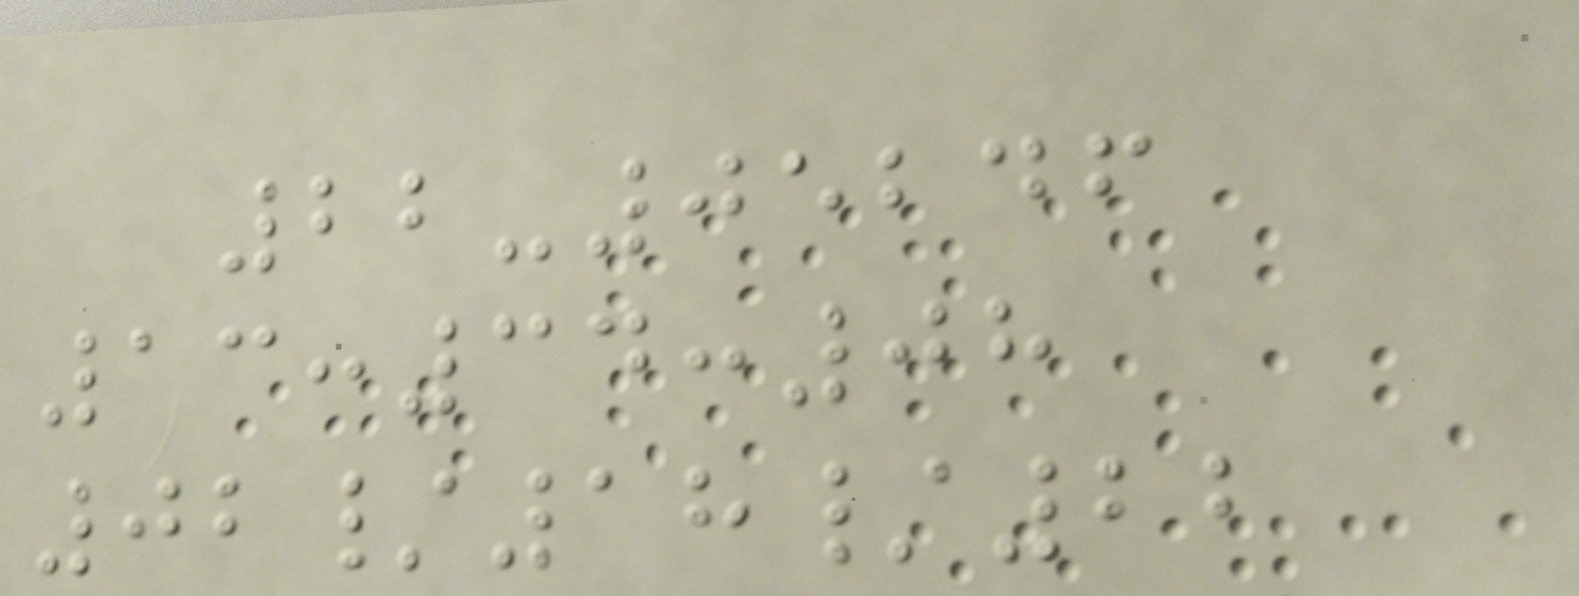22-05246
13:34:08
02/18/22
